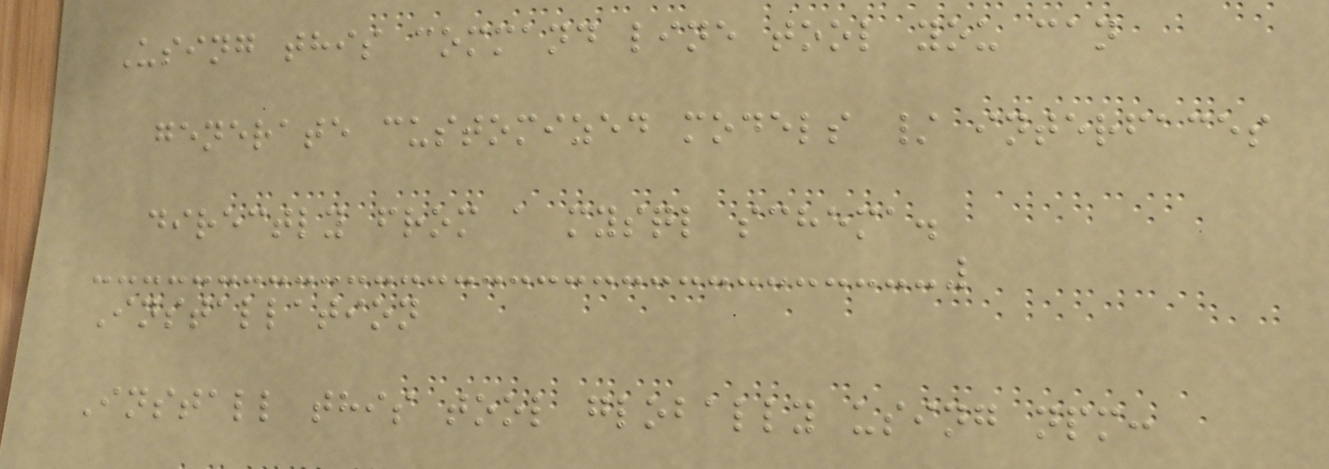Using this command line tool you can
generate customized models / interfaces
directly from a mysql schema.
Installation
Install this tool globally using npm:
